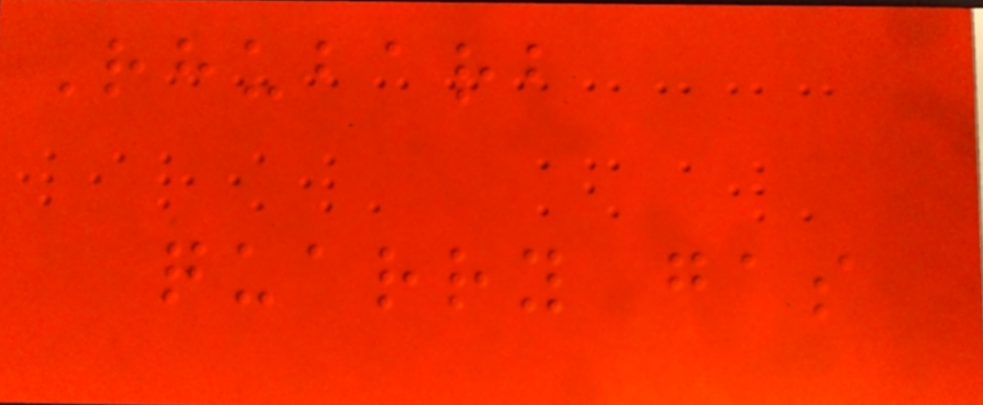Rhubarb
quarry gas
